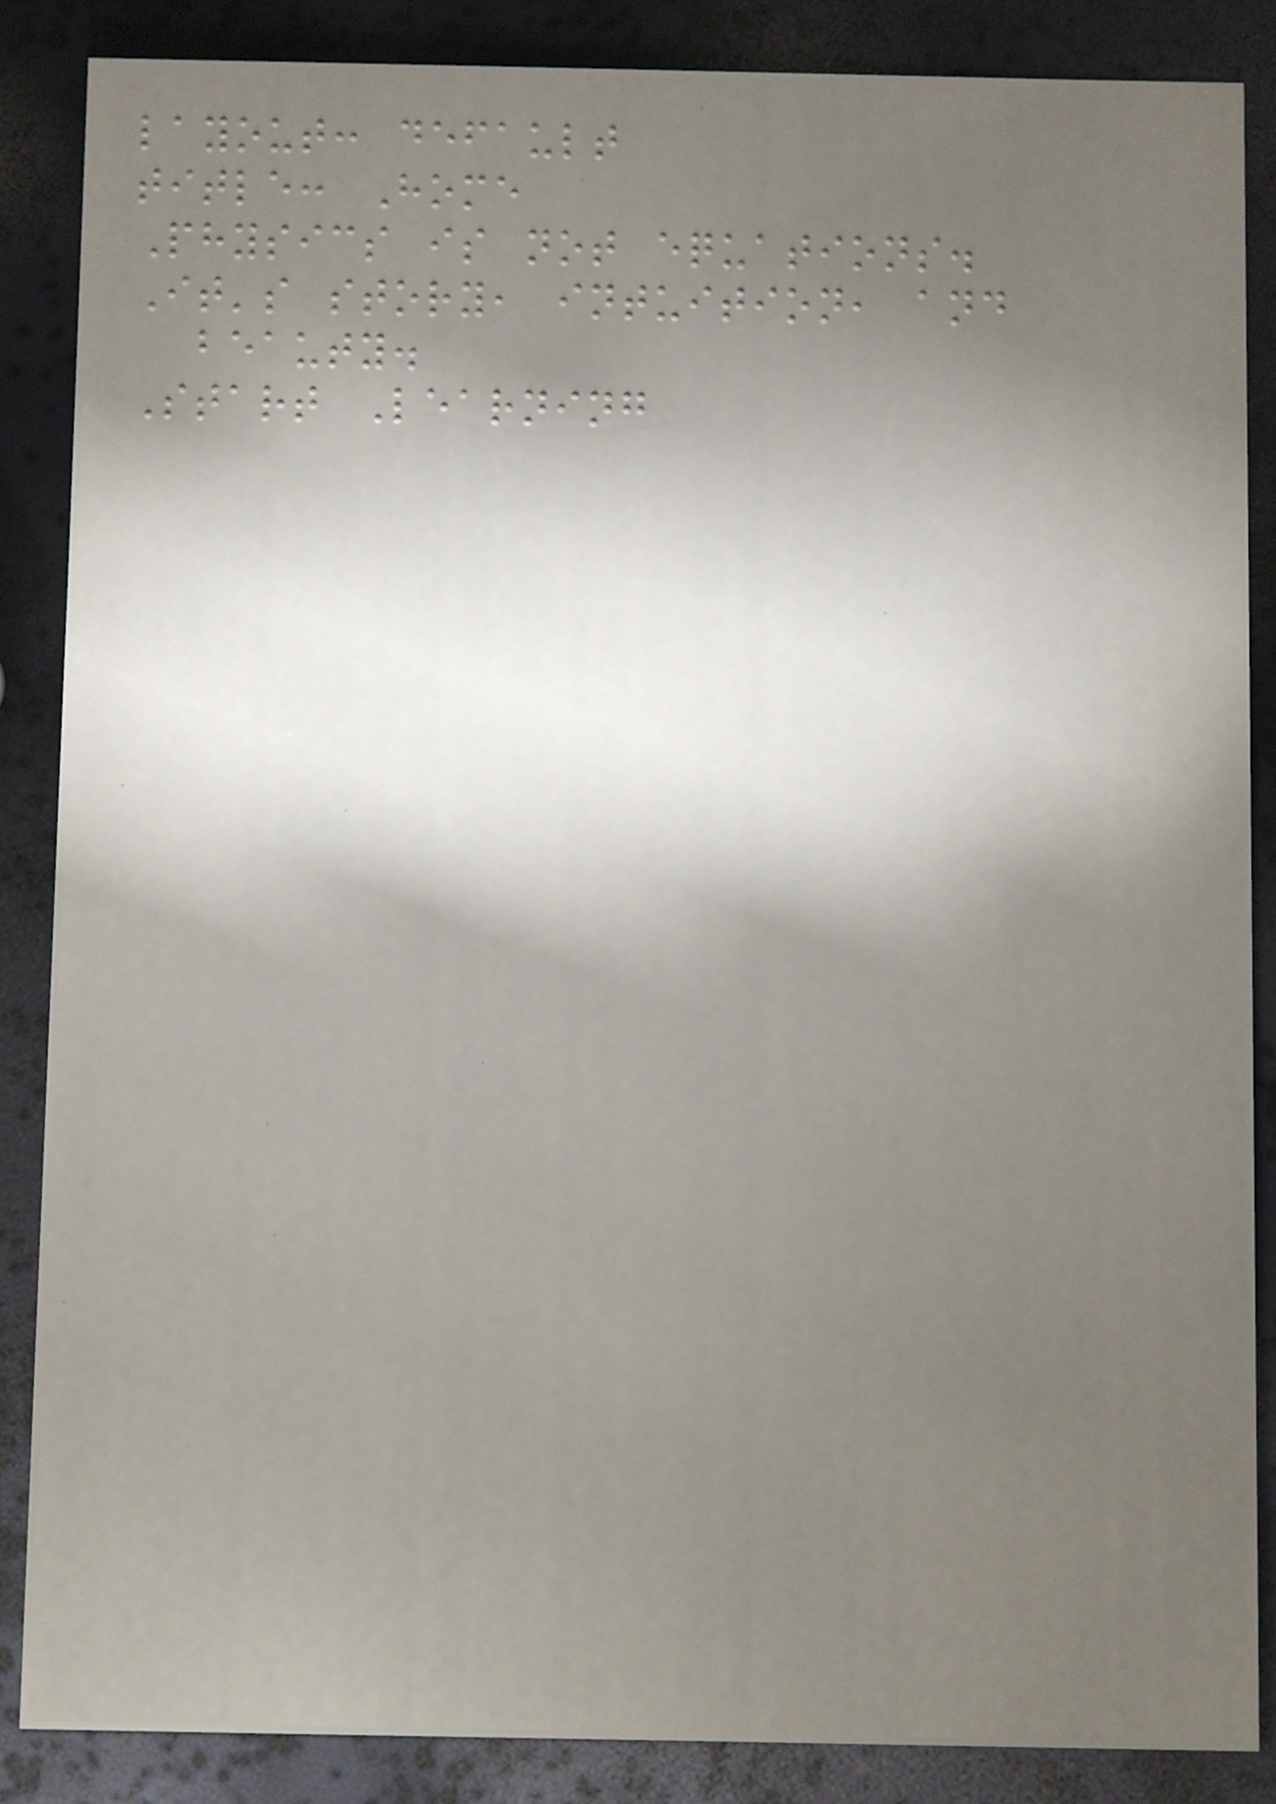layout: default
title: Home
Physics is not equations.
It's story, intuition, and
beauty.
Start Learning
